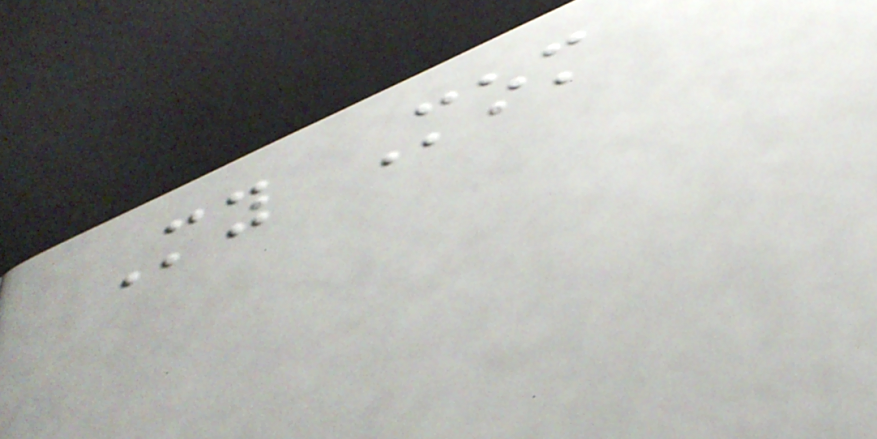My Mom
